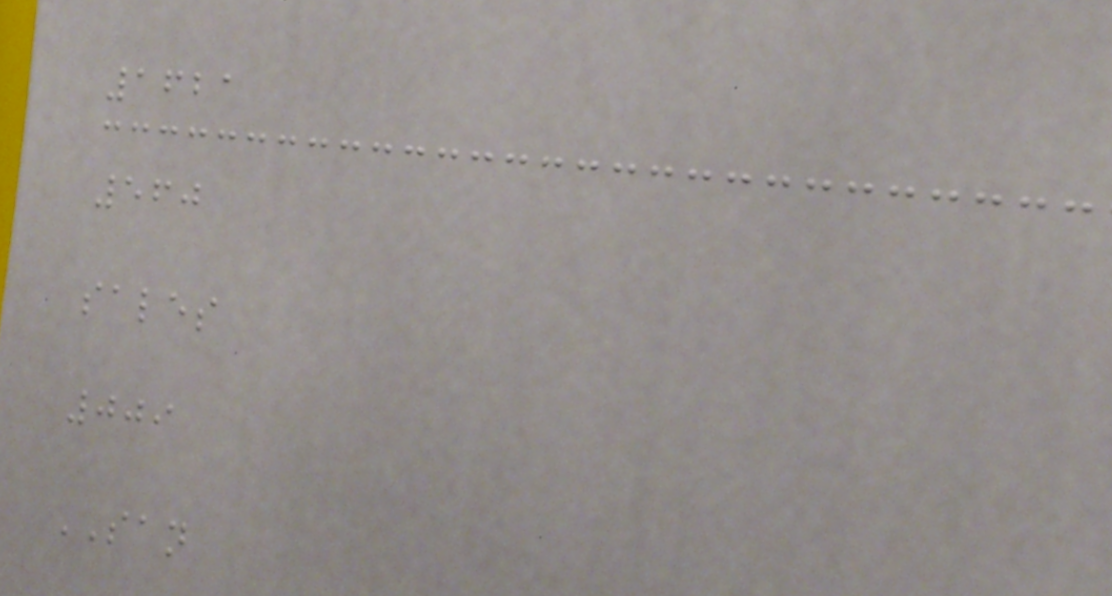1621
560
sales
009
SAN
